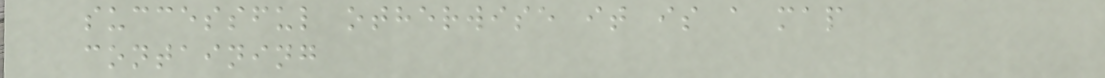successful otherwise it is a map
containing
